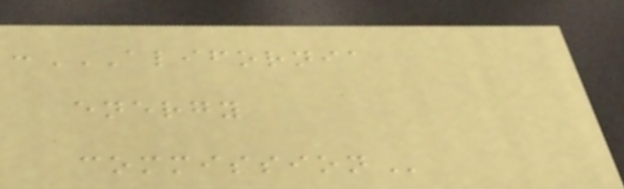:ALIFORNIA
ENERGY
COMMISSION
